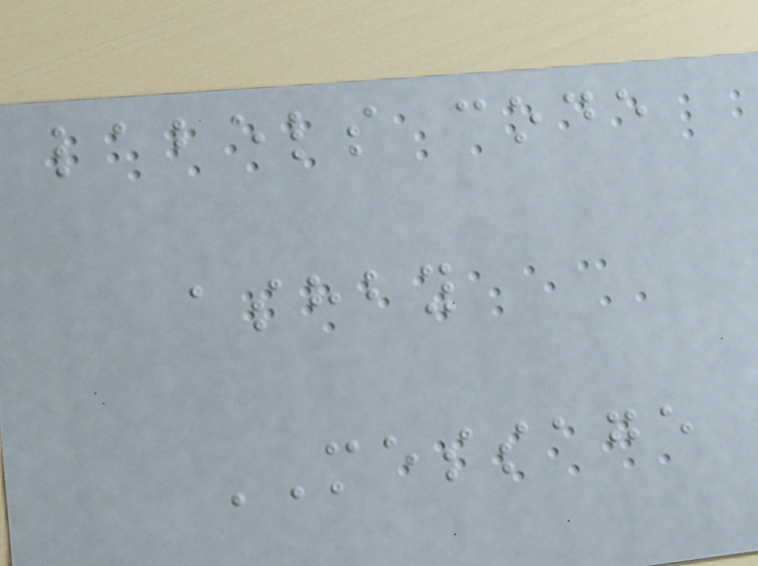labels code
ashby
MESSAGE
